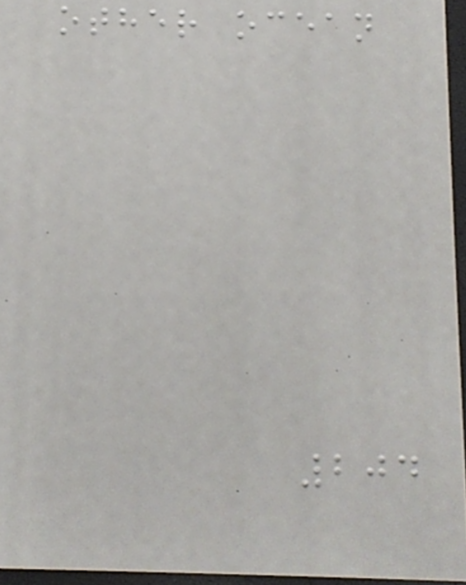other ocean
204
